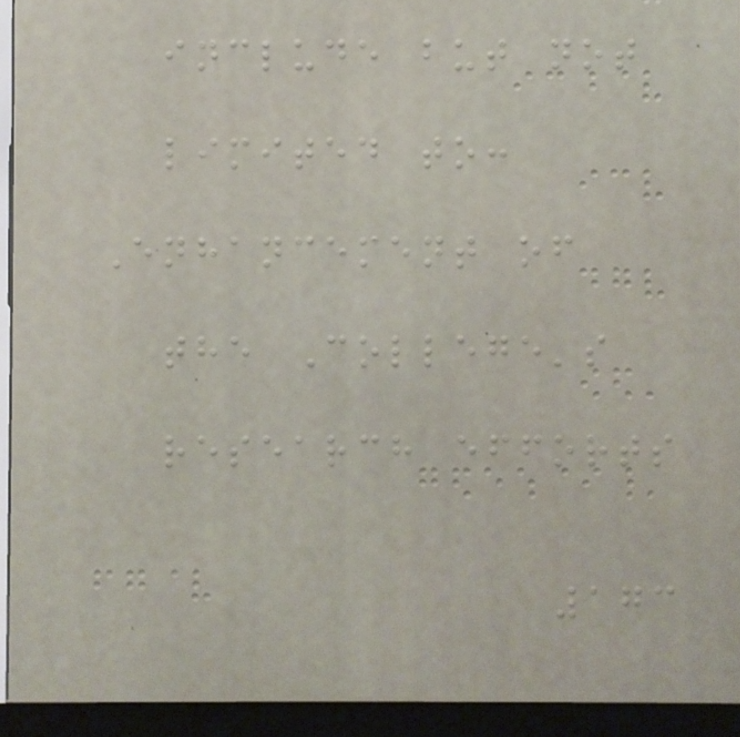include but not
limited to:
Enhancement of
the College's
research efforts
173
